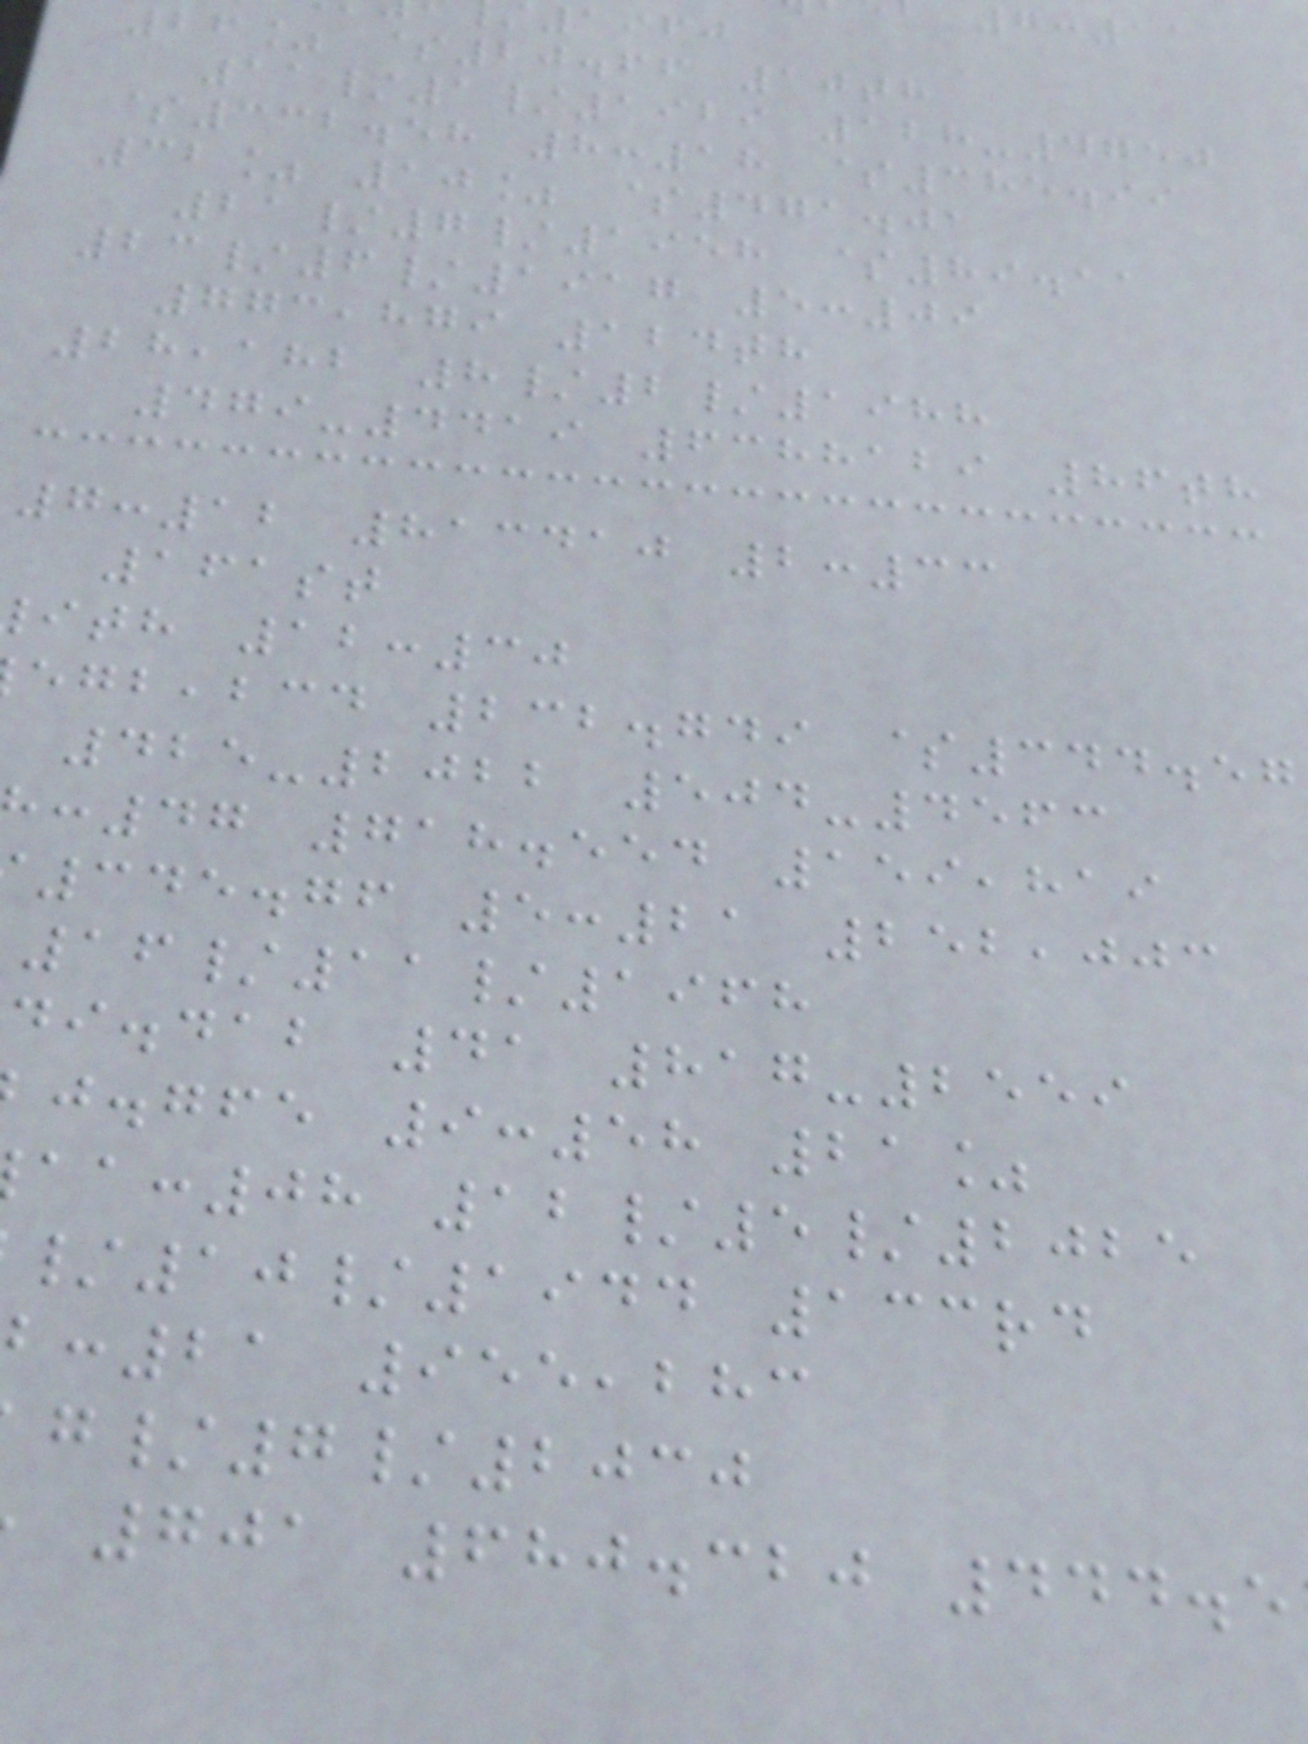1960
26% $20.66 10th
11/1/1929 128-4750
$332.58 8:18 $385.99
32% 10% $471.01
21/7/1958 $89.11
23/6/1917 5:09
773,879 124th
28,182 8/2/1988
479-4419 6388129 86th
7:12 813410 2:33
161st
ith 12:30
,bcd 232.749 $344.57
425-2022 504-4563
:47 718.554 159,819
345.76 5:21 252,003
16/11/1968
di.dab 41 817-2559
j.gfe 9:58 21%
:08 12/5/2025
/10/1944 133rd
:21 955,283
/7/2030
701 680.320 444.5
